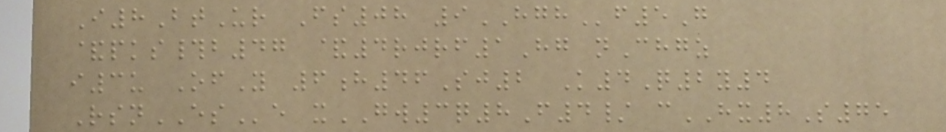I8BtUr Fs08 9HGHf5G
&pks#b47 &4rjrf1Hg nChgz
i3u OfY 6h46Sj2 K4Q2y4
RsnESe xGW3q8F4/ cHX8S75
